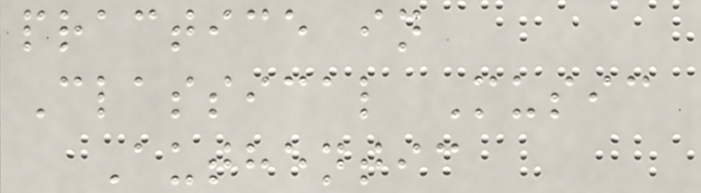practice in
Classical Music
Authentic
